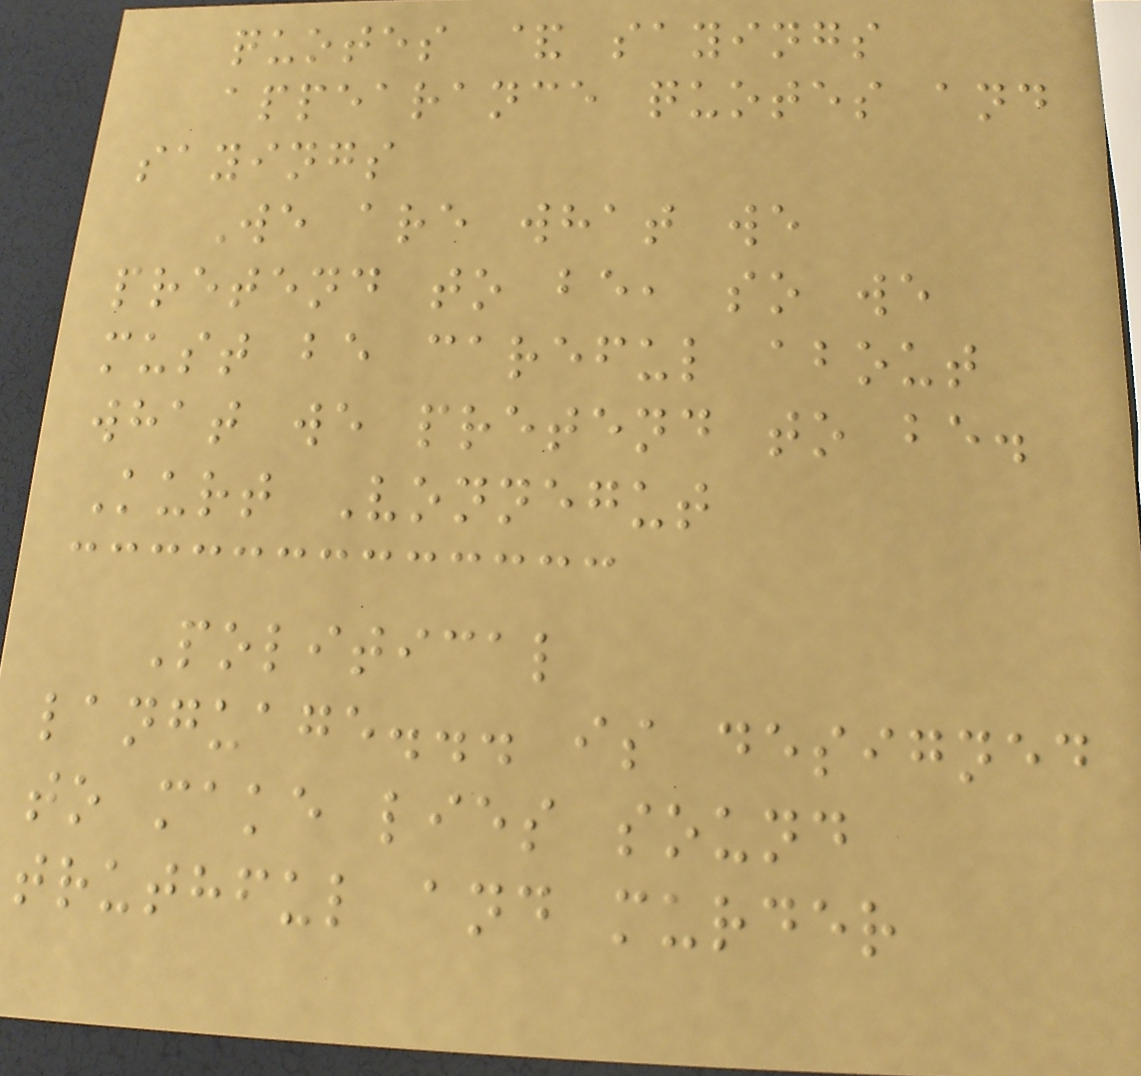quotes & sayings
appearance quotes and
sayings
We are what we
pretend to be, so we
must be careful about
what we pretend to be.
Kurt Vonnegut
Political
language... is designed
to make lies sound
truthful and murder
